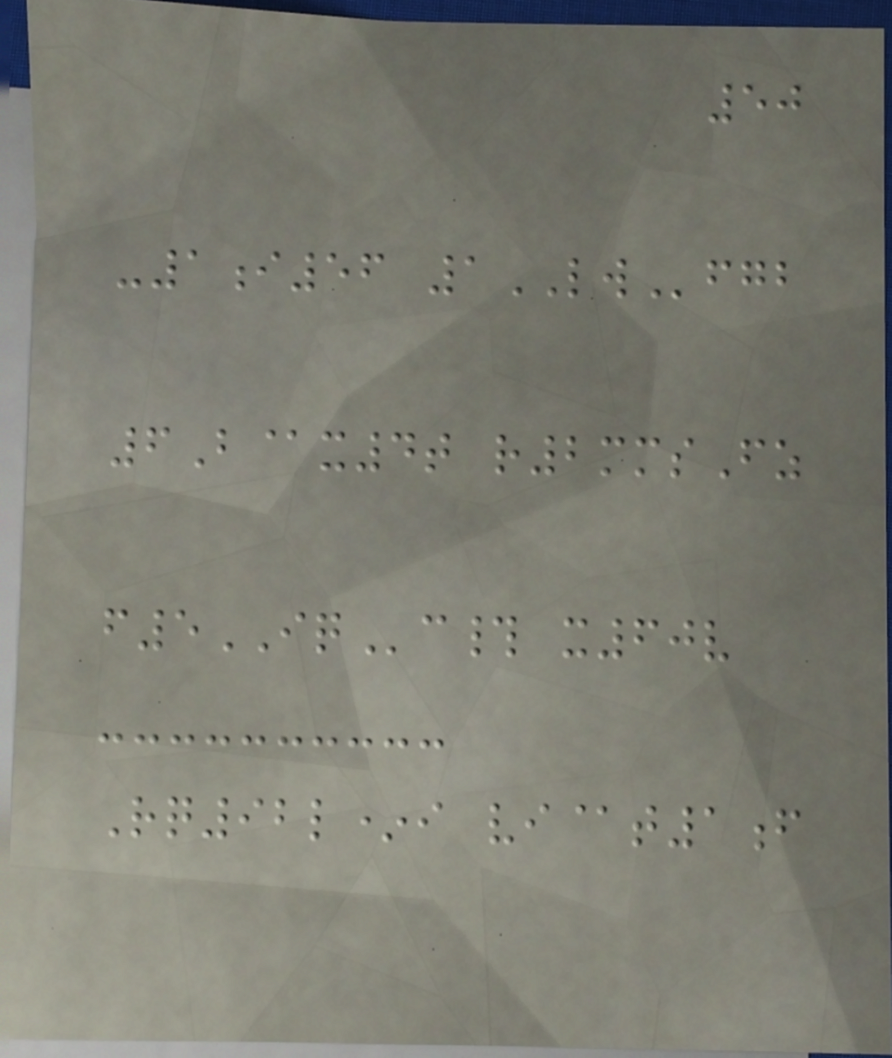50
-1i56 1LWfgb
6B@x4t r2mmsFz
f5IQc# x60v
Rq92l*i vi@t1f
